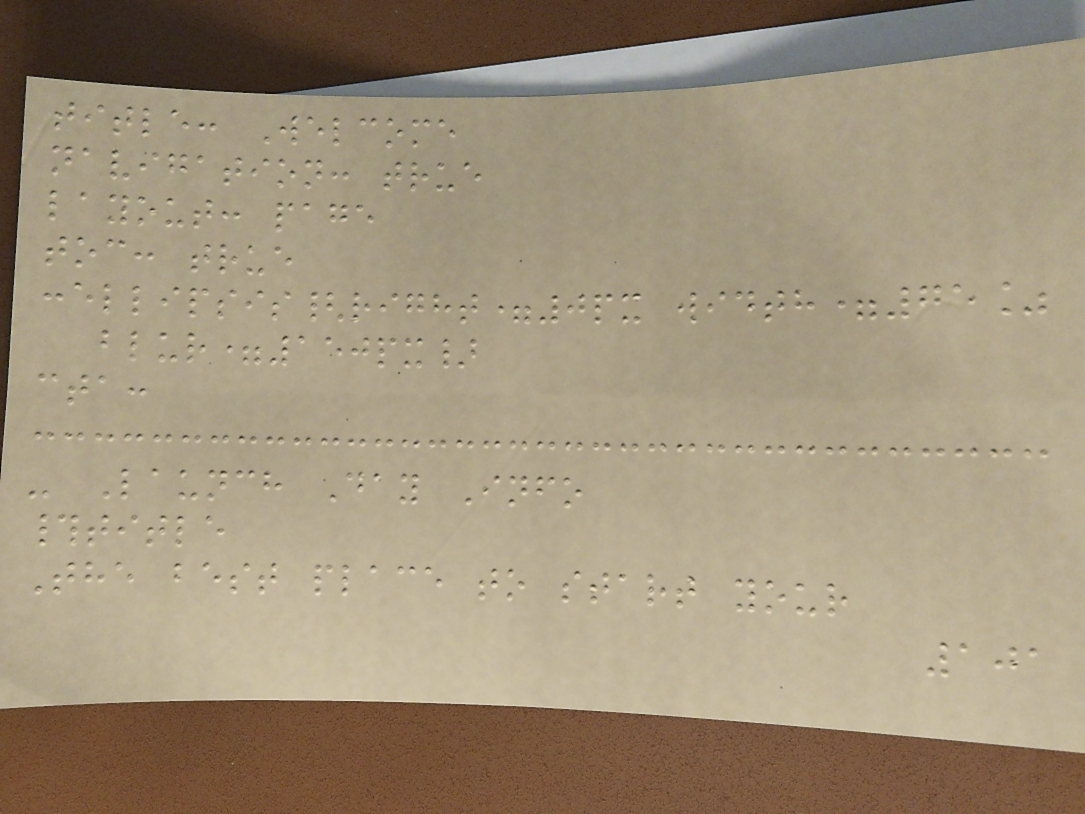title: Welcome
navigation: true
layout: page
toc: true
:ellipsis{right=0px width=75%
blur=150px}
cta:
- Launch Day Info
#title
The best place to start your
101
